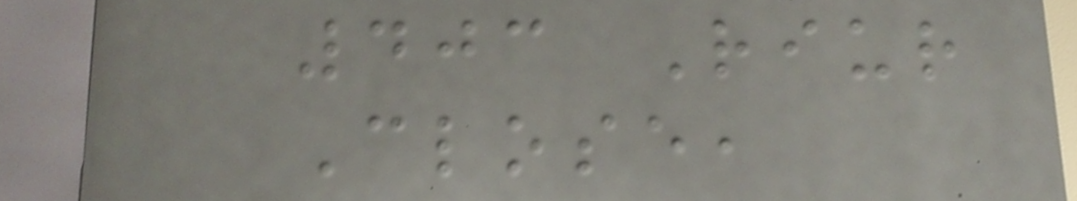403 Riur
Close,
